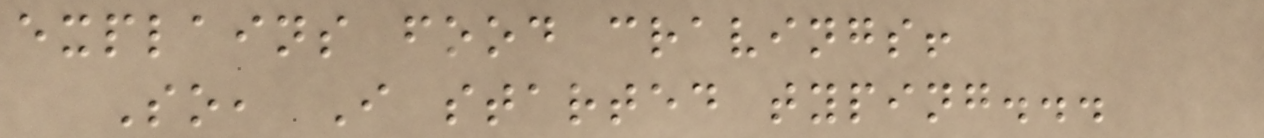explains food cravings!
So, I started typing...
